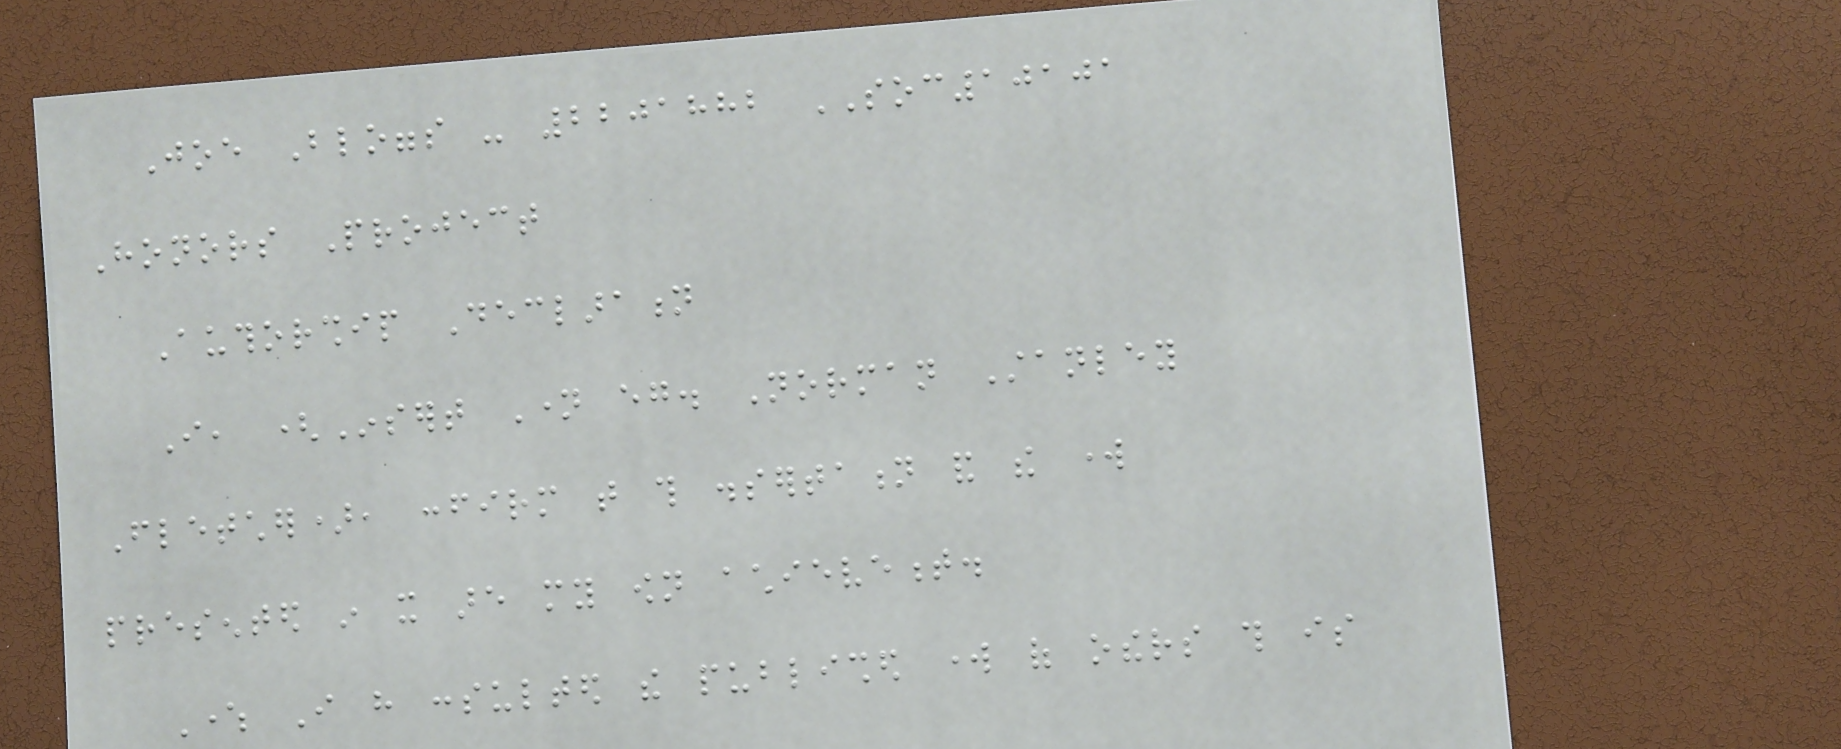Joe Bloggs - 2201882 SOC10101
Honors Project
Authorship Declaration
I, (Insert Name eg. Norman Stanley
Fletcher), confirm that this dissertation and the work
presented in it are my own achievement.
Where I have consulted the published work of others this is
